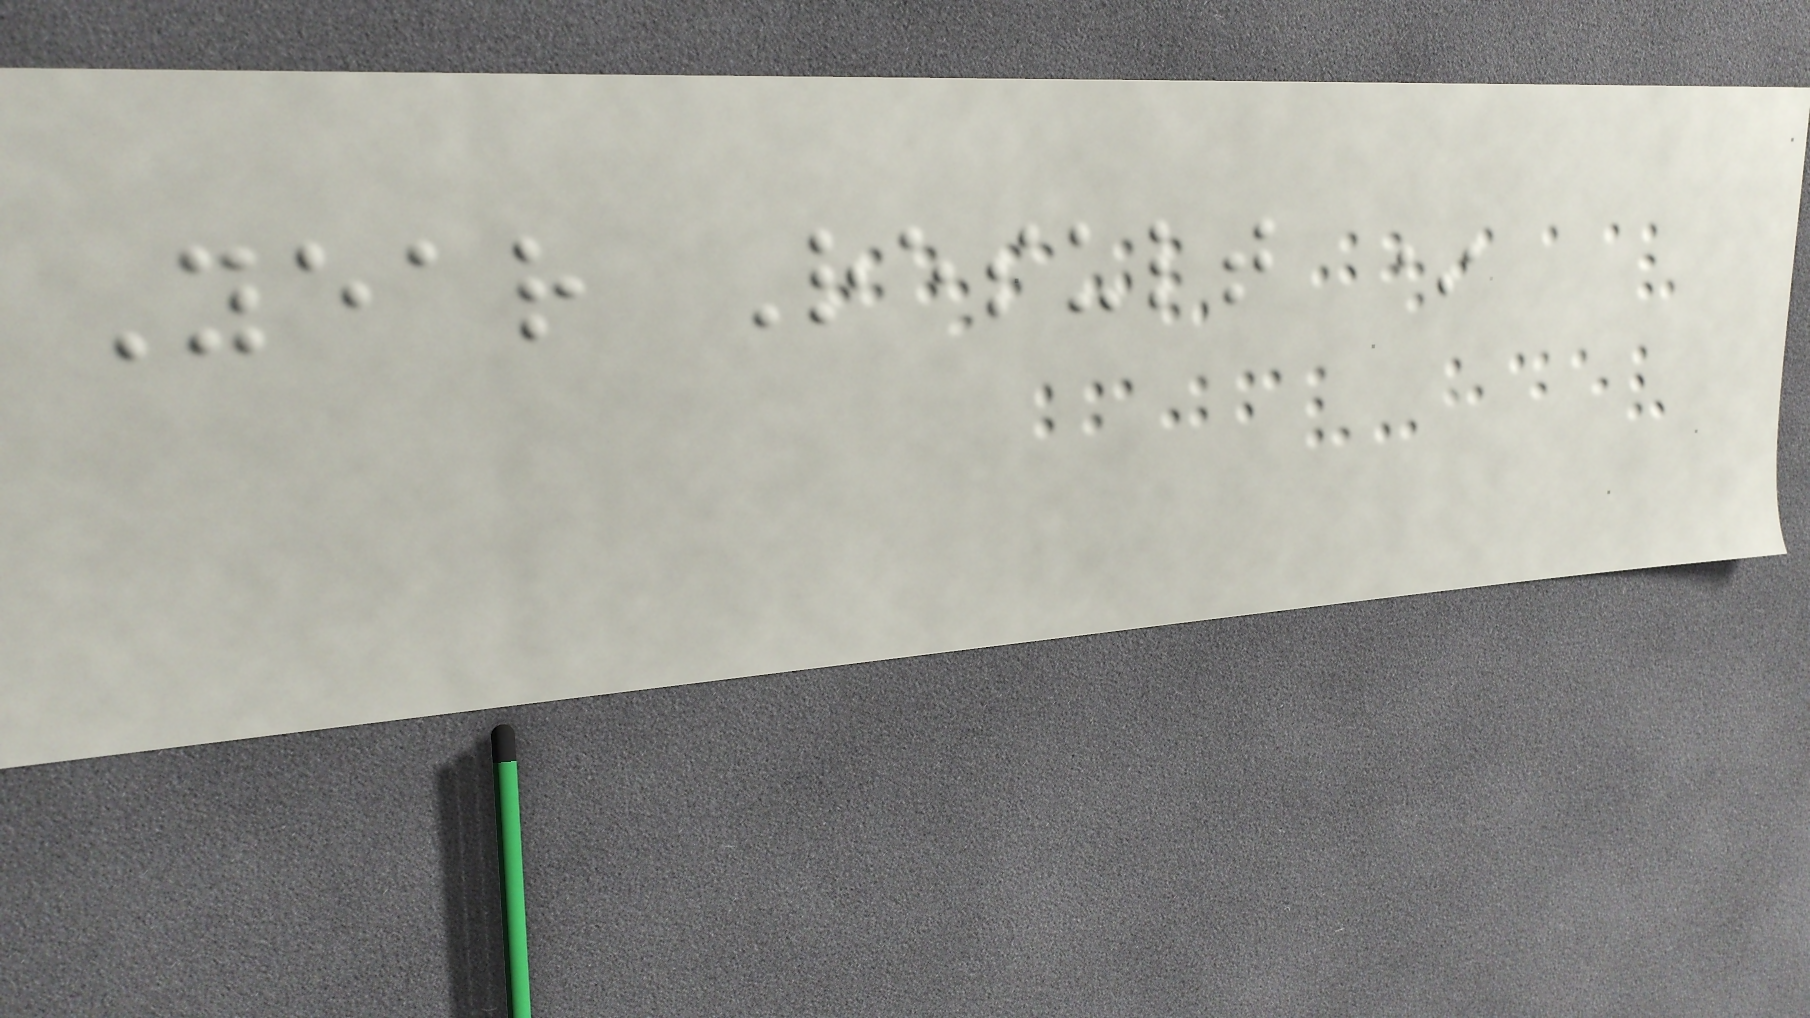Year Result *
